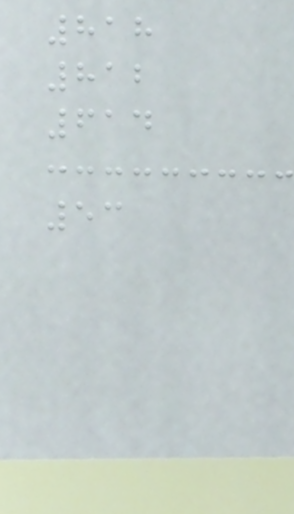818
812
614
53
